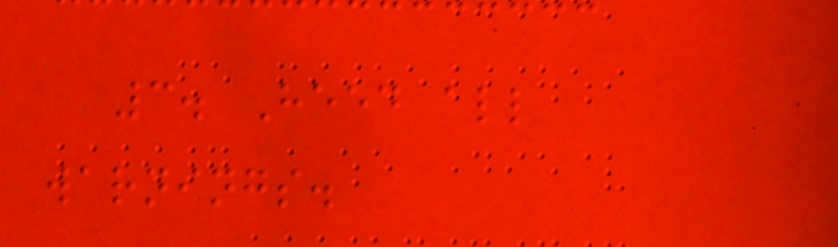3. Heed all
warnings.
